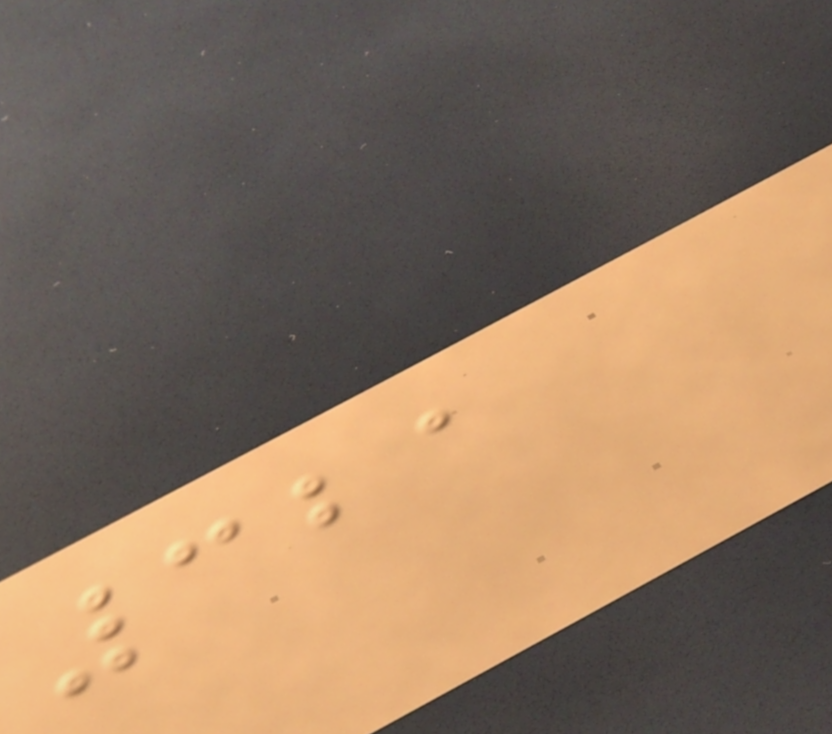321
